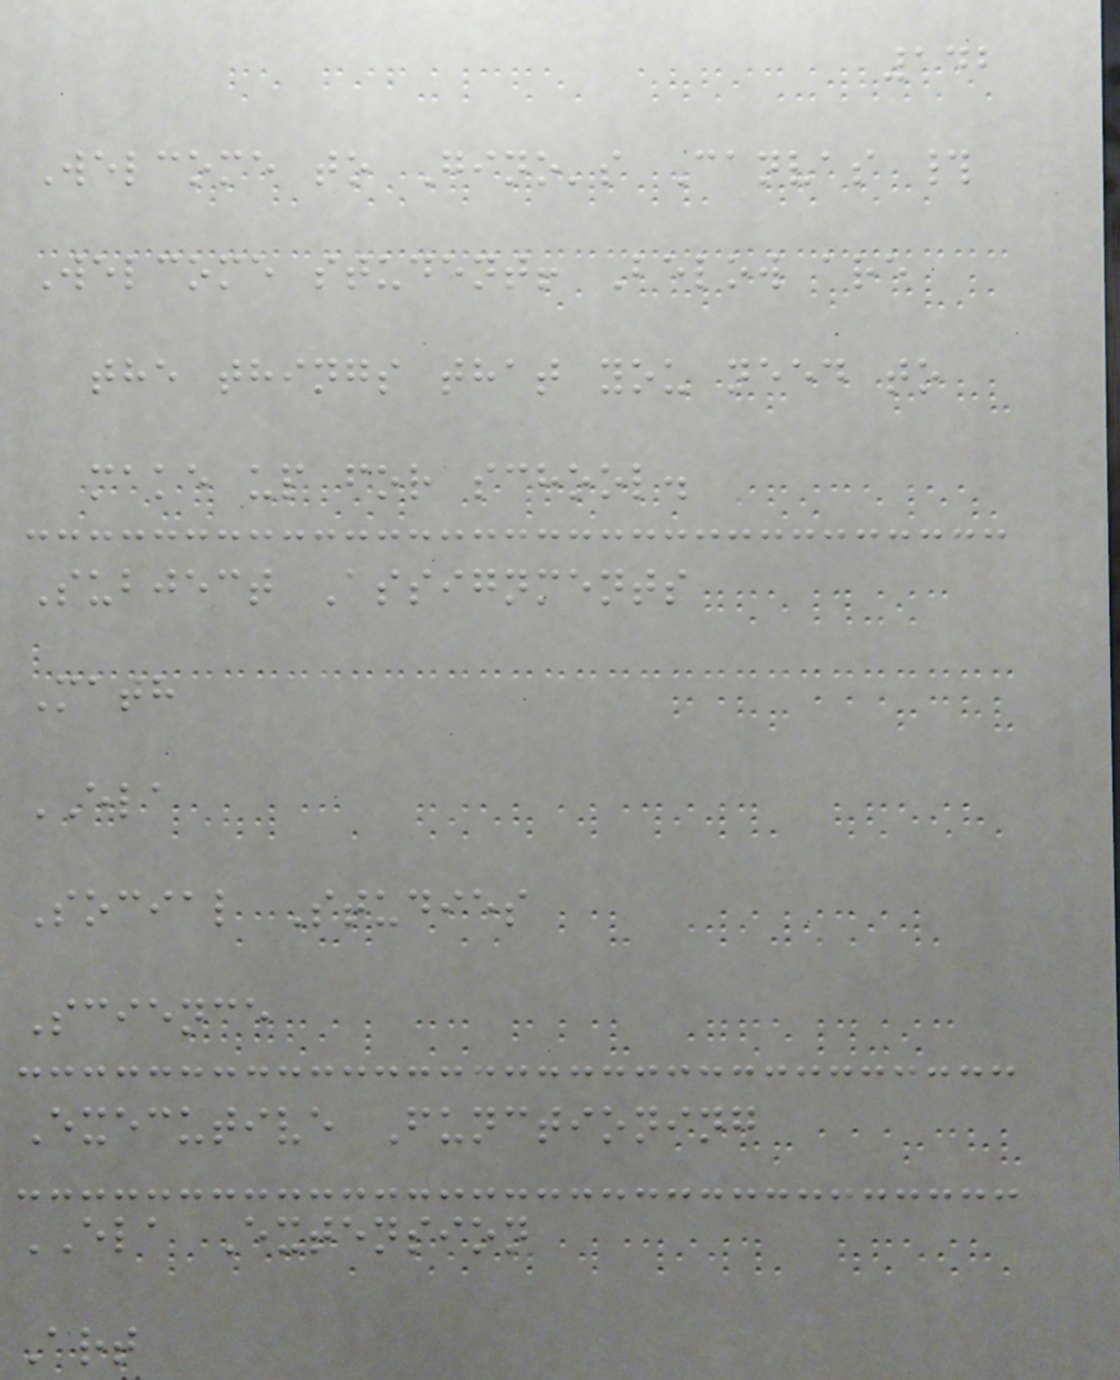142
Welcome to Gino's Canvas #
Welcome student! Below are
the things that you need to
make up for school.
Subject Assignments
Math
ELA
Social Studies
Science
Executive Functioning
ELA Extension
Art
